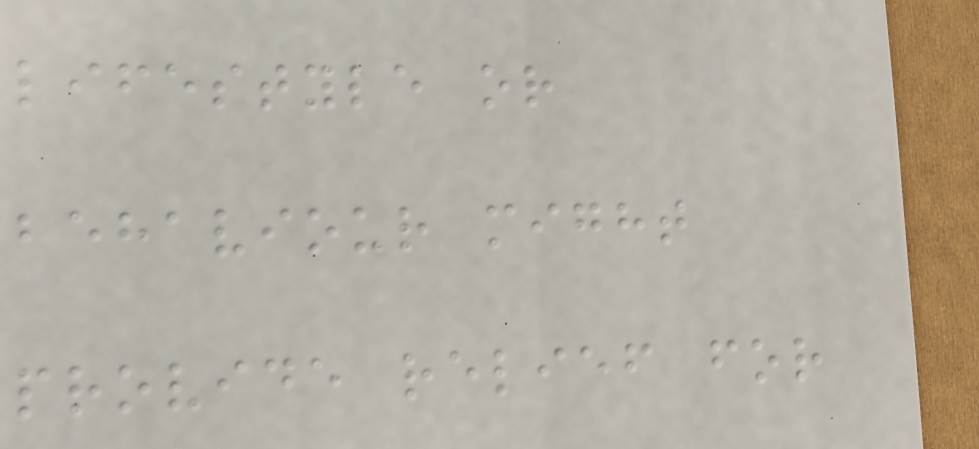lifestyle or
behaviour might
provide relief for
